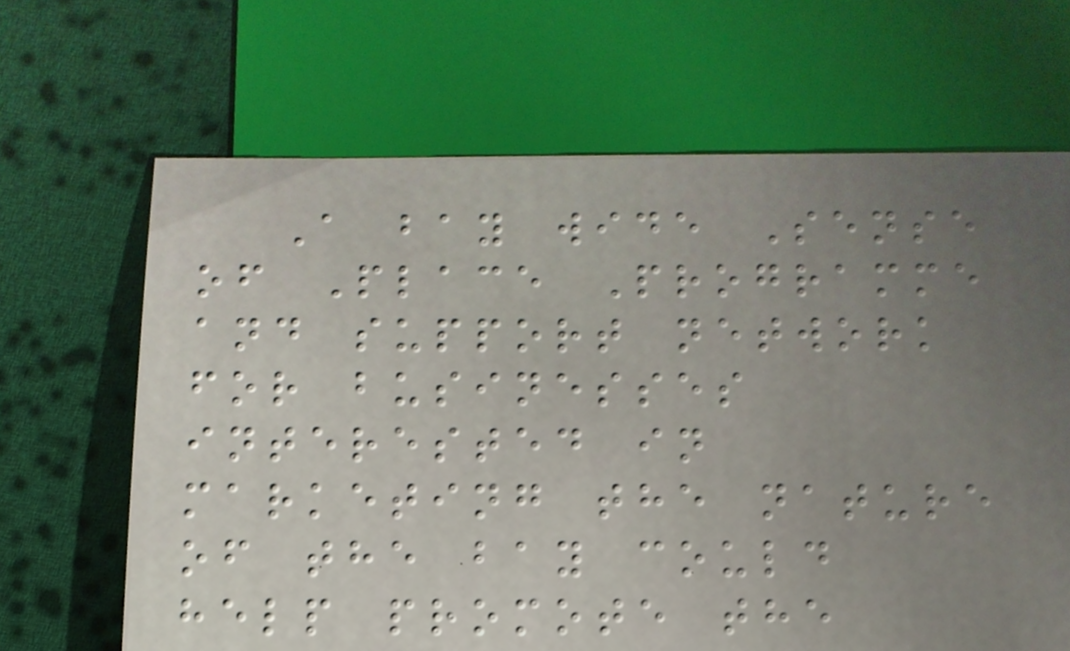A bay wide Sense
of Place Programme
and support network
for businesses
interested in
marketing the nature
of the bay could
help promote the
